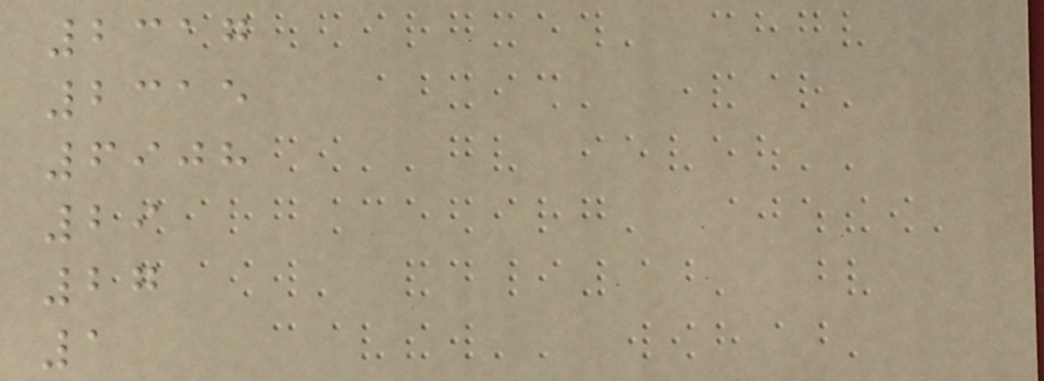2317
2315
6908
29
27
1
